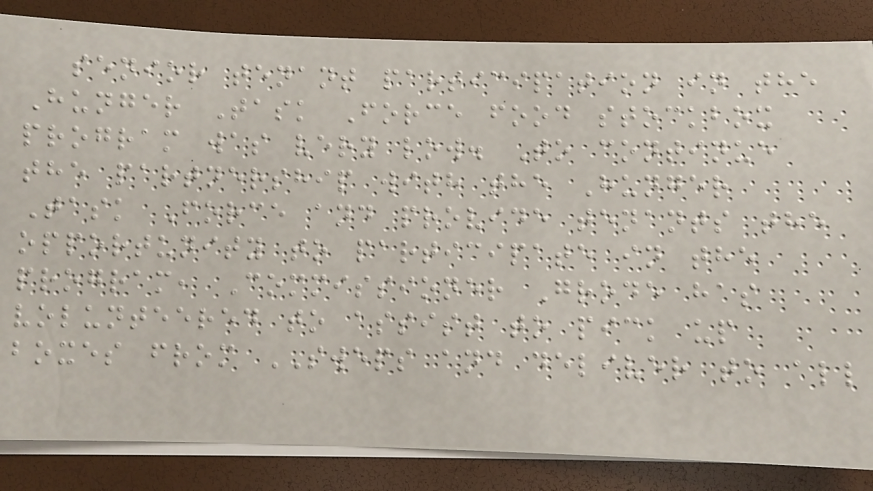senior tenant participation in the
Hunger Task Force food stockbox
program was very low. To continue
the partnership with the Hunger
Task Force and provide tenants the
opportunity to participate in the
program, Commissioner Grode has
volunteered to assist to pick up
boxes from SWEPS and deliver to all
